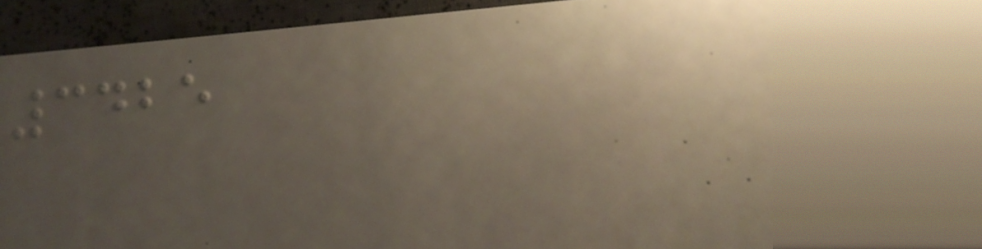3425
